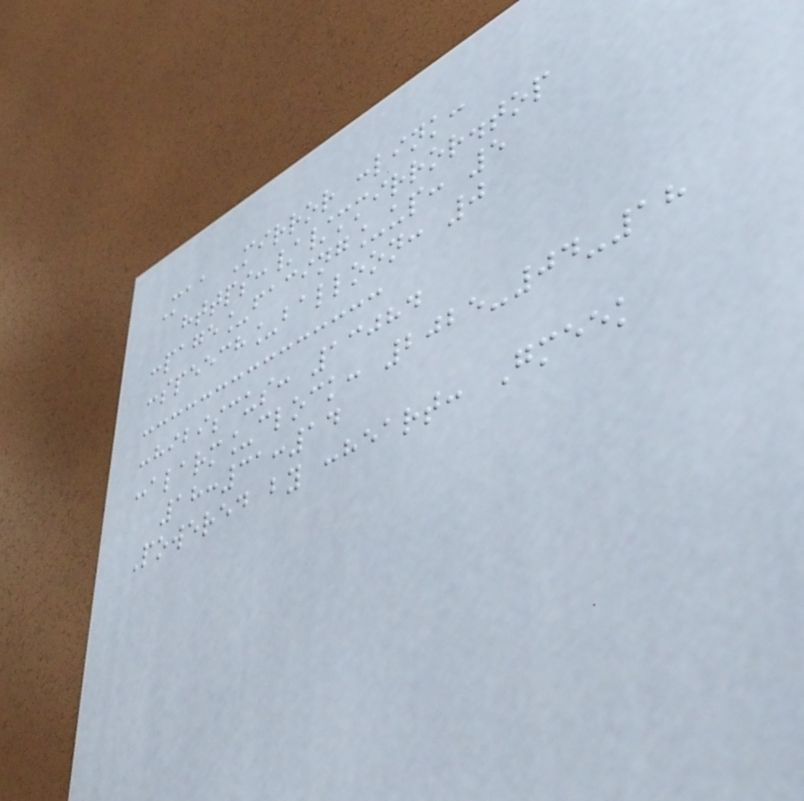Maa Mirror :link:
https://mmirror.top
:page_facing_up: 5
:speech_balloon: 0
:hibiscus: 13084
:alarm_clock: 2025-04-18
18:31:14
Powered by :heart: Gmeek
